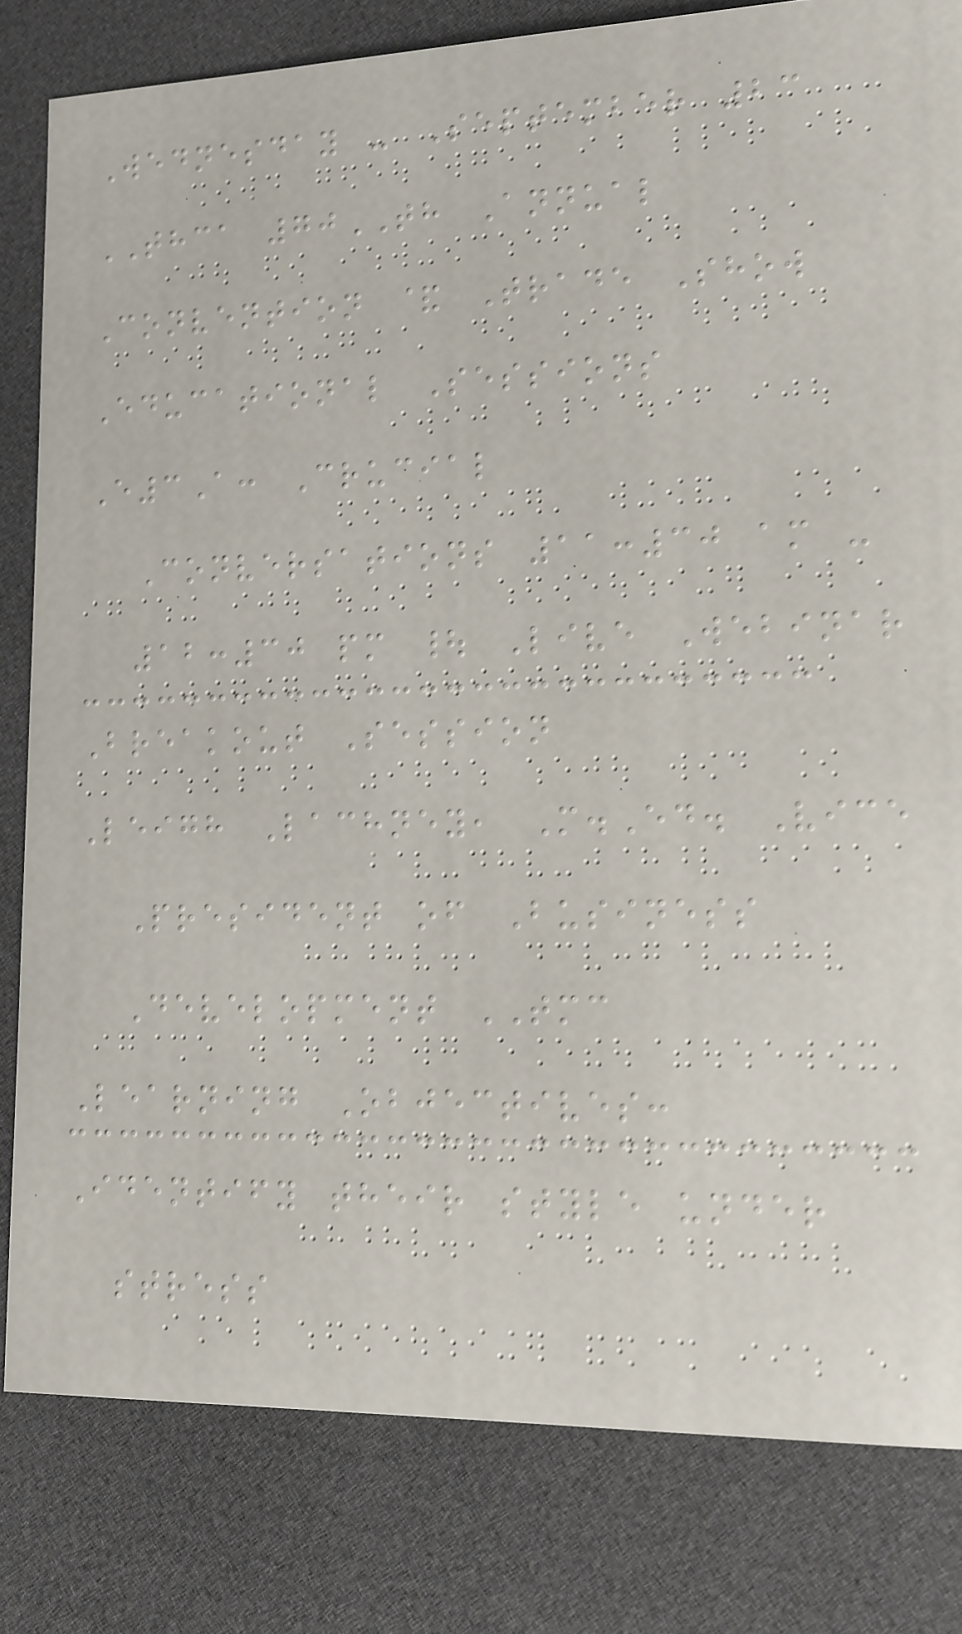Wednesday - September 23
THCA 70TH Annual
Convention & Trade Show
Educational Sessions
E3A: Crucial
Conversations 11:30 am -
12:30 pm | Live Webinar
Breakout Session
Leigh Lachney, M.Ed. Vice
President of Business
Development TMC
Learning Objectives:
Identify their style under
stress
